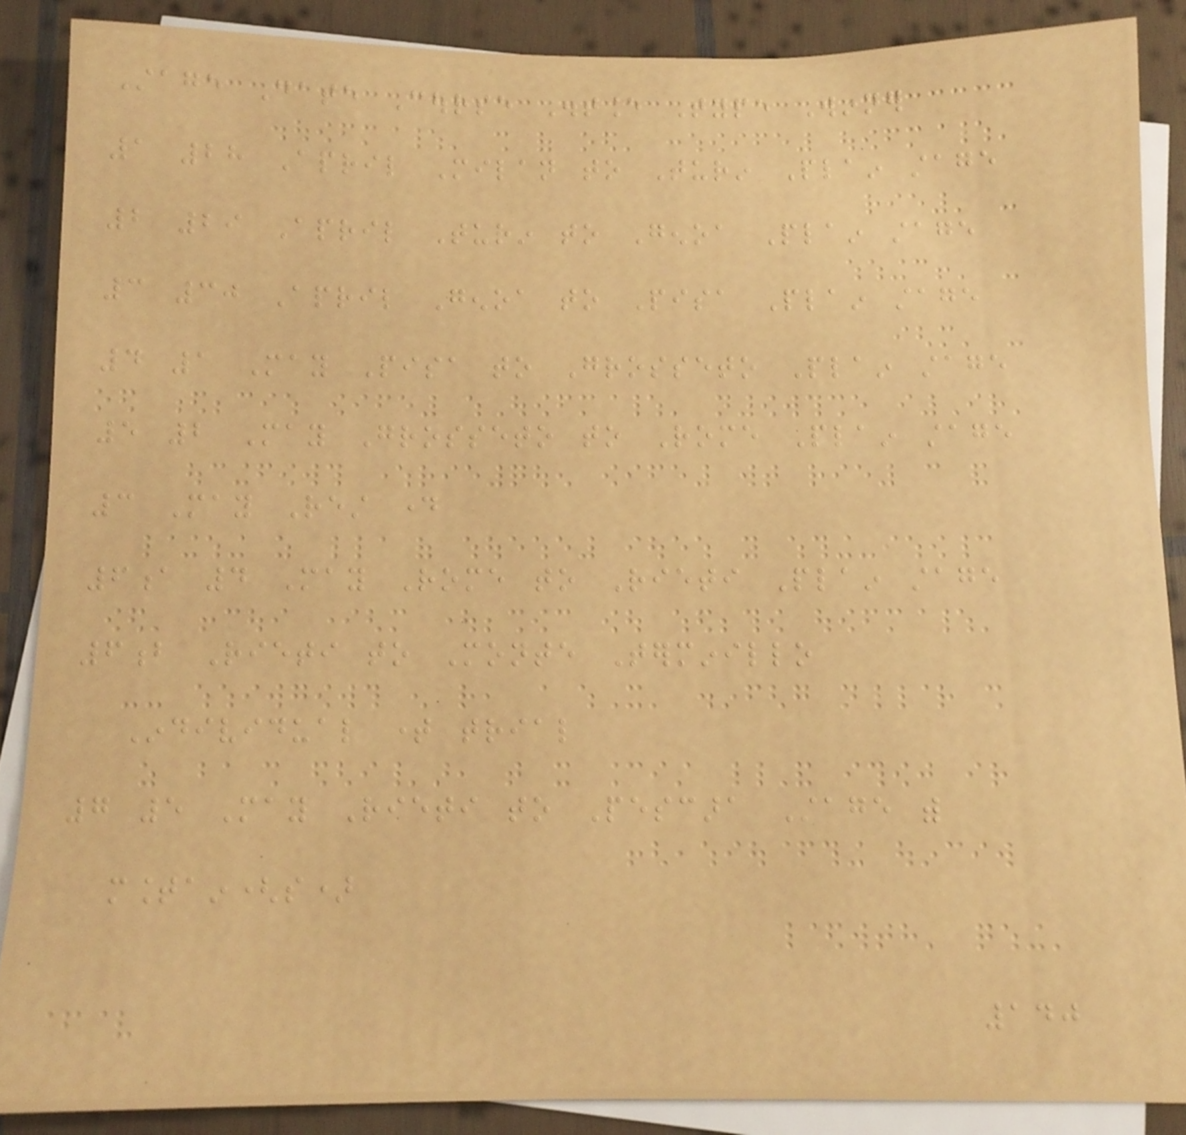Stage Date Course Distance Type Winner
1 28 April Milan to Turin Plain stage
2 29 April Turin to Genoa Plain stage
3 30 April Genoa to Pisa Plain stage
4 1 May Pisa to Grosseto Plain stage
5 2 May Grosseto to Rome Plain stage
3 May Rest day
6a 4 May Rome to Rieti Plain stage
6b Rieti to Monte Terminillo
Individual time trial
7 5 May Rieti to Pescara Stage with
mountain(s)
140
